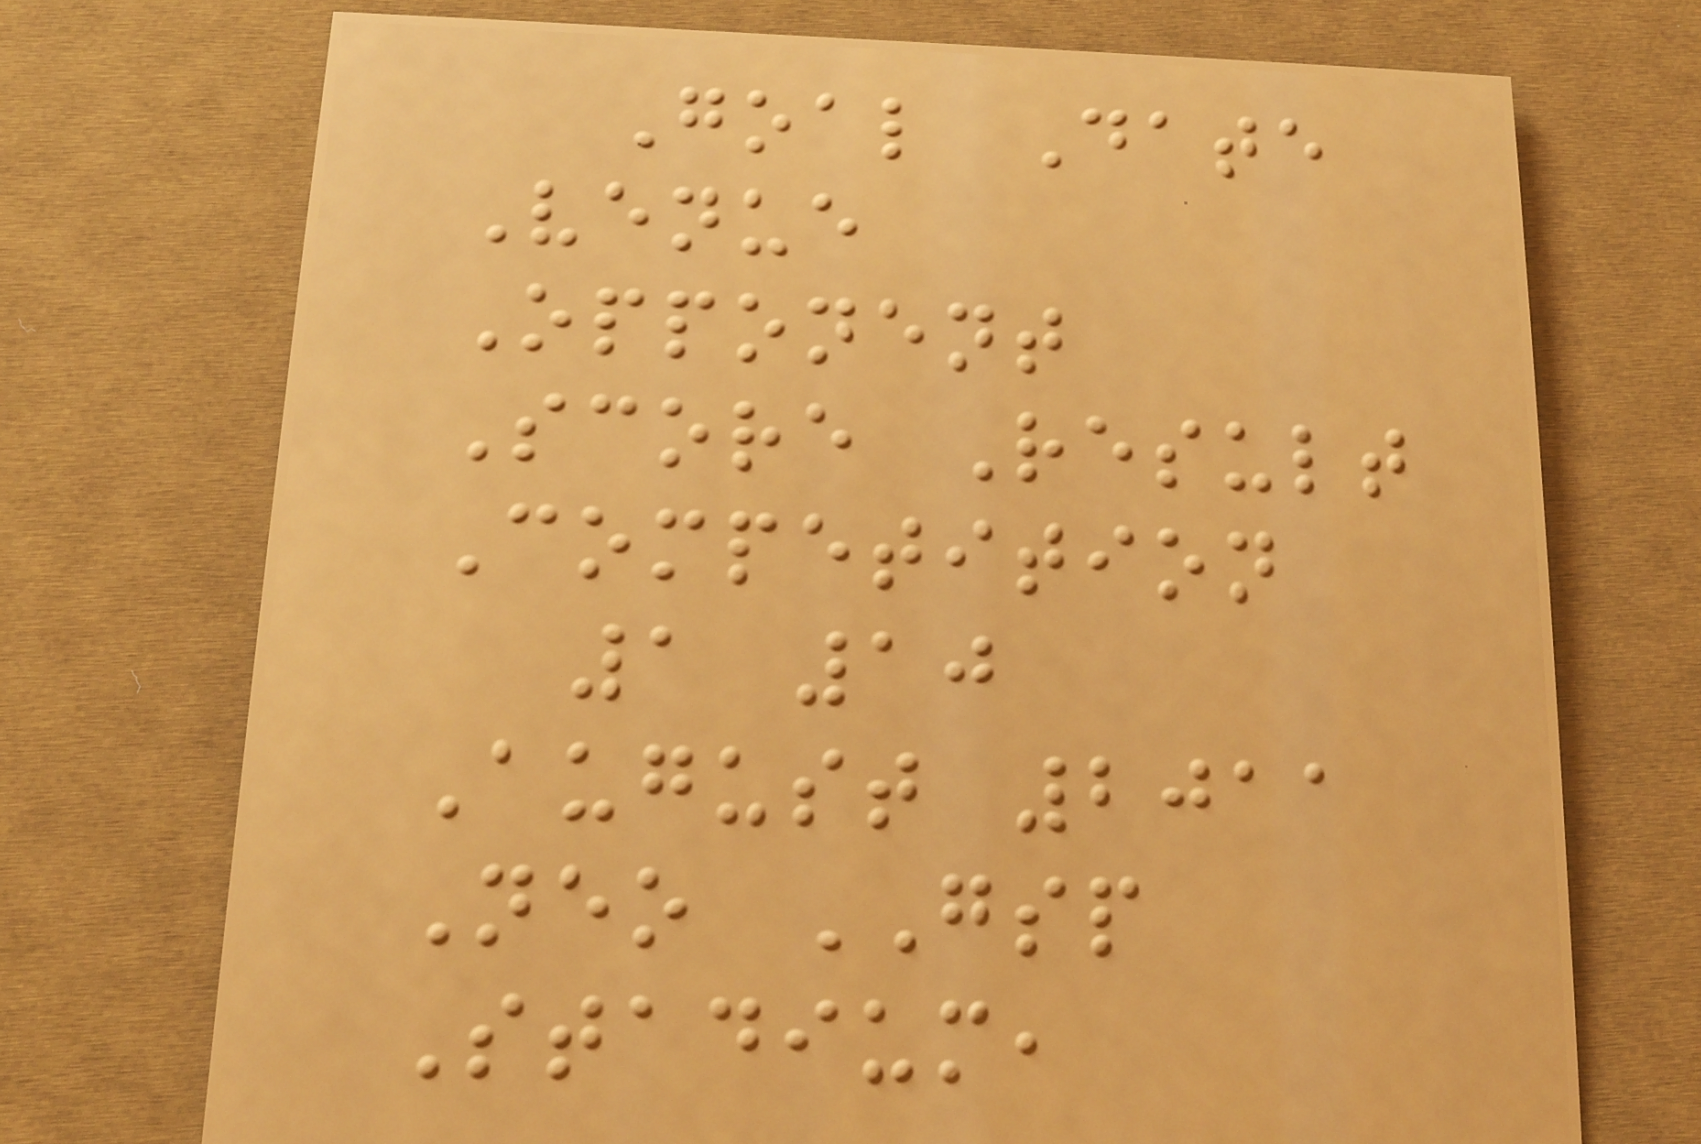Goal Date
Venue
Opponent
Score Result
Competition
1 10
August 2011
Neo GSP
Stadium,
